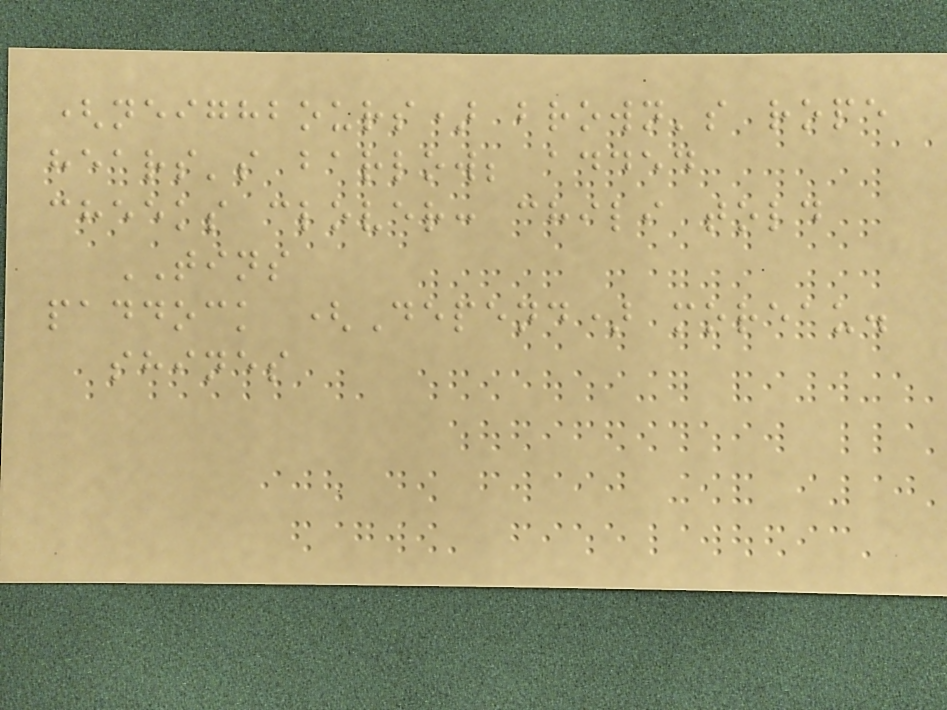(neighbours) brown's rope
hears's barlow; added
cheeks clover: chili told
TINS
paddock (Depend) moreau.
shines
